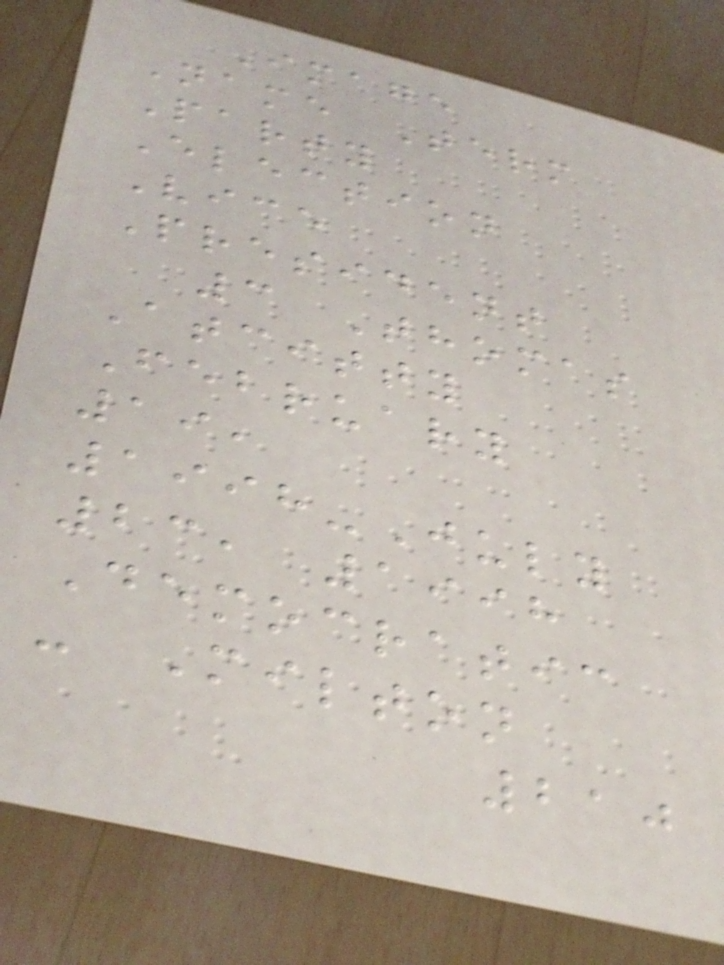Image
Name Term
Party
Election
Vice
President
3 Thomas
Atcitty
February
19,
1998-July
23, 1998
Democratic
- Milton
210
